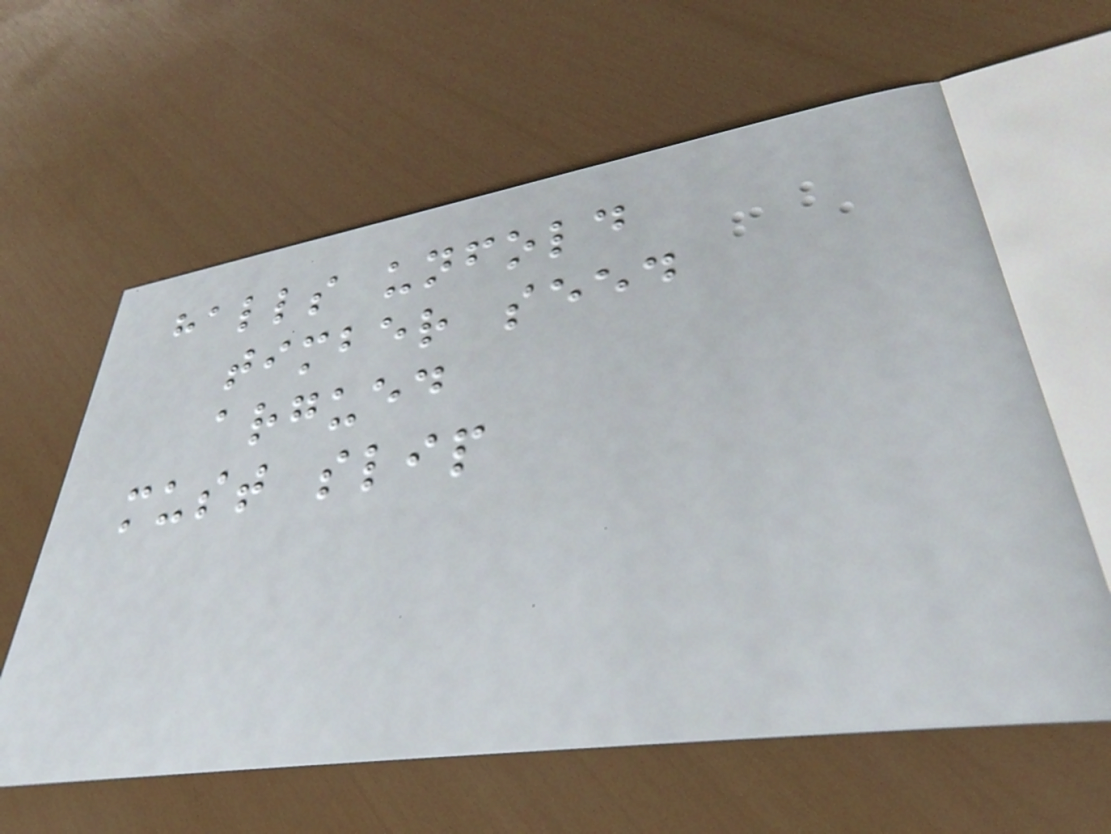halls unfold
timber seed
argued
must slip
